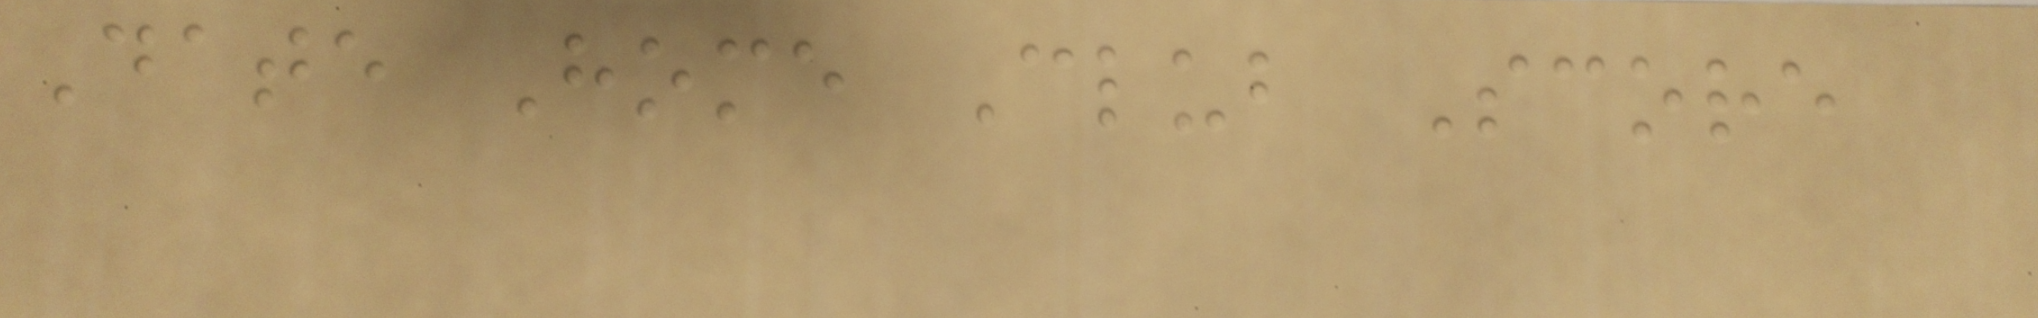Date Home Club Score
